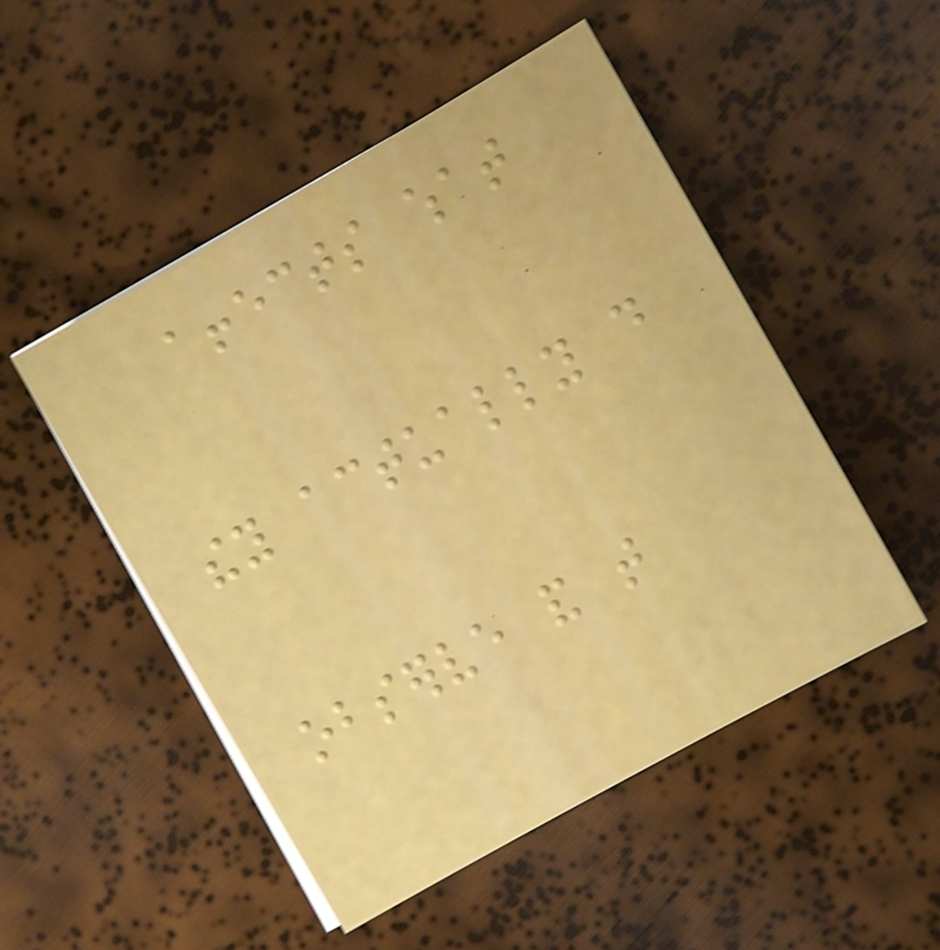affects what
they actually do
observe and that
